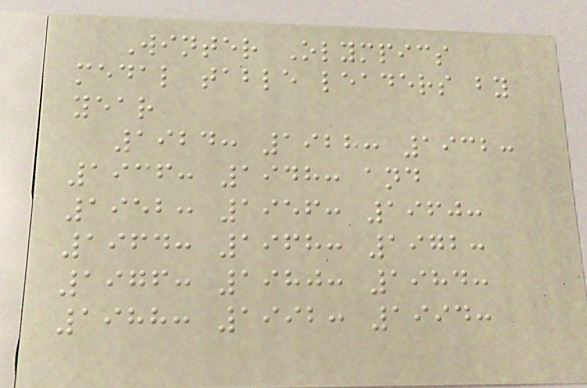Winter Olympics
medal table leaders by
year
1924: 1928: 1932:
1936: 1948: and
1952: 1956: 1960:
1964: 1968: 1972:
1976: 1980: 1984:
1988: 1992: 1994:
